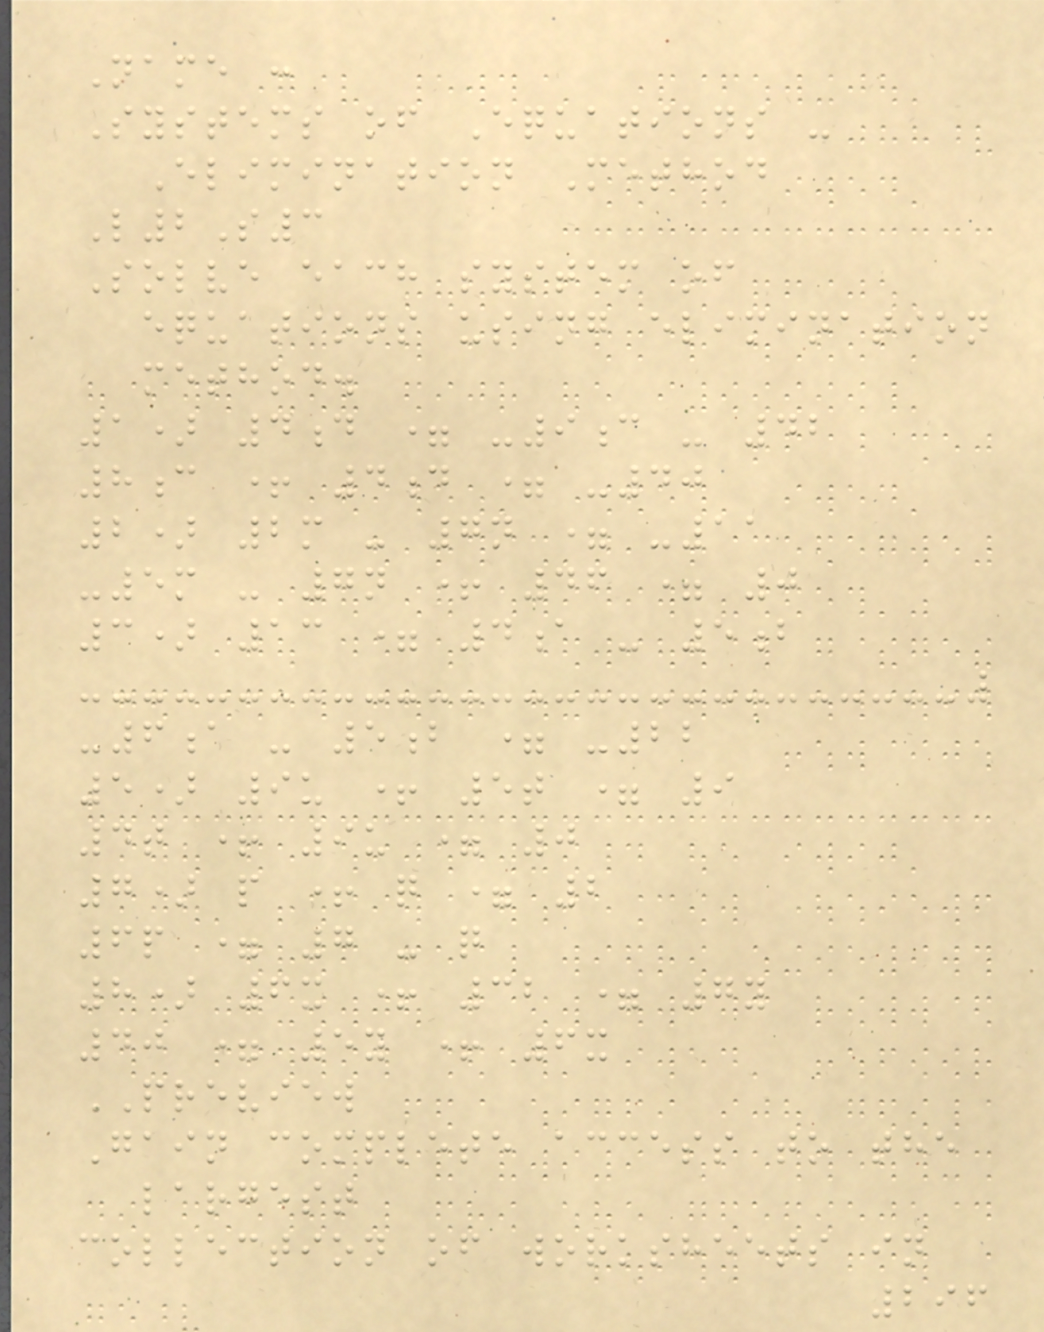Name :
Systems of Equations -
Elimination Method
L2S3
Solve each system of
equations using elimination
method.
1) 4d = -9c - 42
8c + 4d = -40
2) 2m - 7n = -11
-5m - 7n + 46 = 0
3) 13 = 4a - 5b
-6a - 5b = -22
5) 9u + 5t = 9
4t + 9u = 0
7) p + q = 2
6p = 7 - q
8) 6x + 32 = 7y
40 = 5y + 6x
PREVIEW
Gain complete access to the
largest
collection of worksheets in
296
